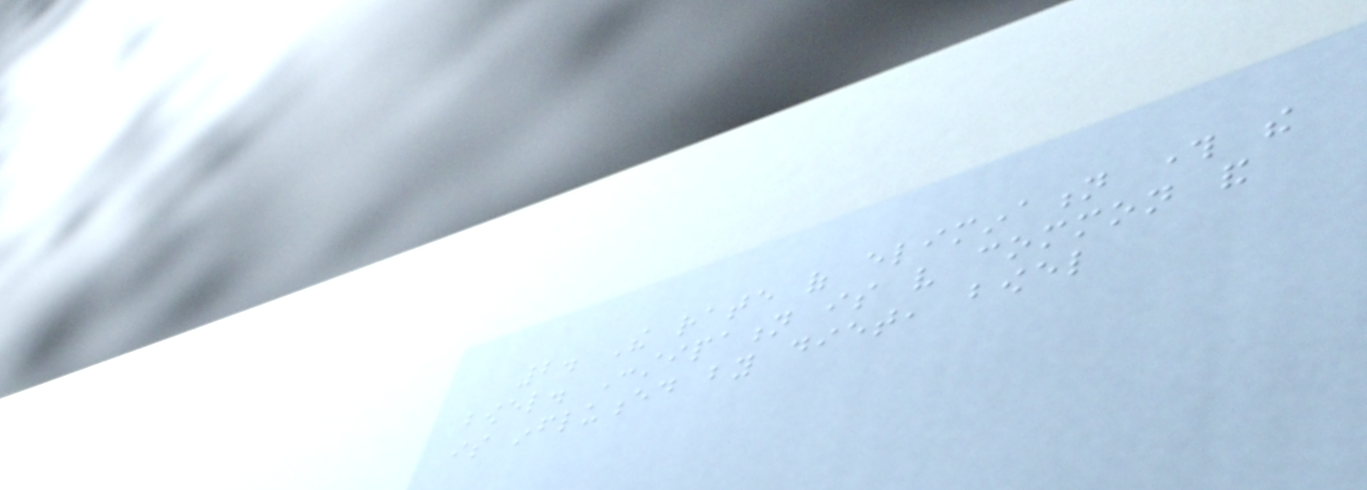2. The rate of elimination through the
bowel. Constipation is very common and
is influenced by diet, bowel
